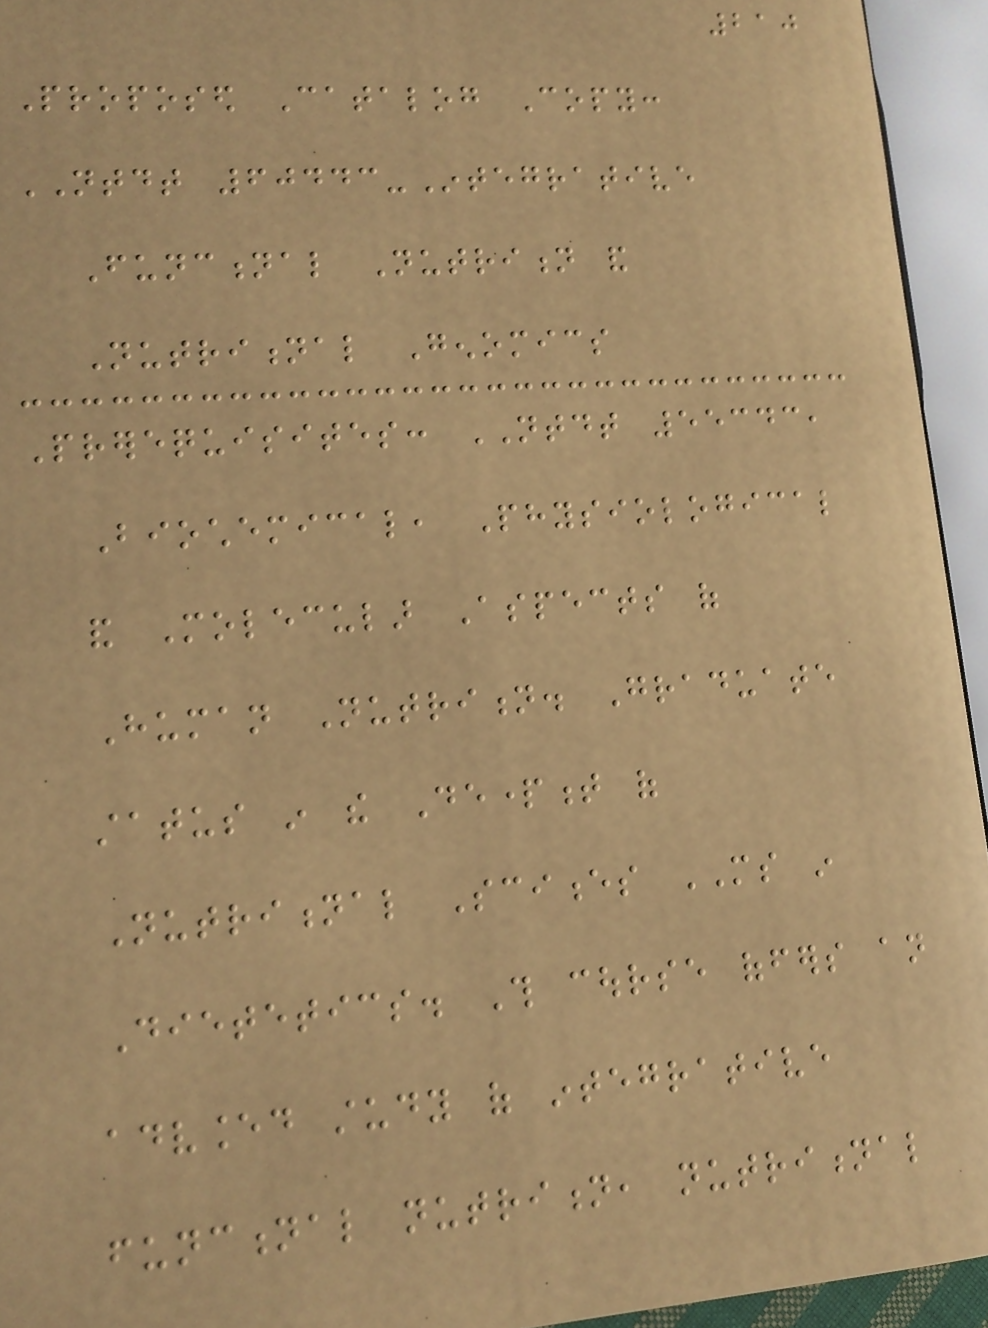210
Proposed Catalog Copy:
NTDT 60443-Integrative
Functional Nutrition and
Nutritional Genomics
Prerequisites: NTDT 55343,
Biochemical, Physiological
and Molecular Aspects of
Human Nutrition. Graduate
status in the Department of
Nutritional Sciences MS in
Dietetics. This course offers an
advanced study of integrative
functional nutrition, nutritional
